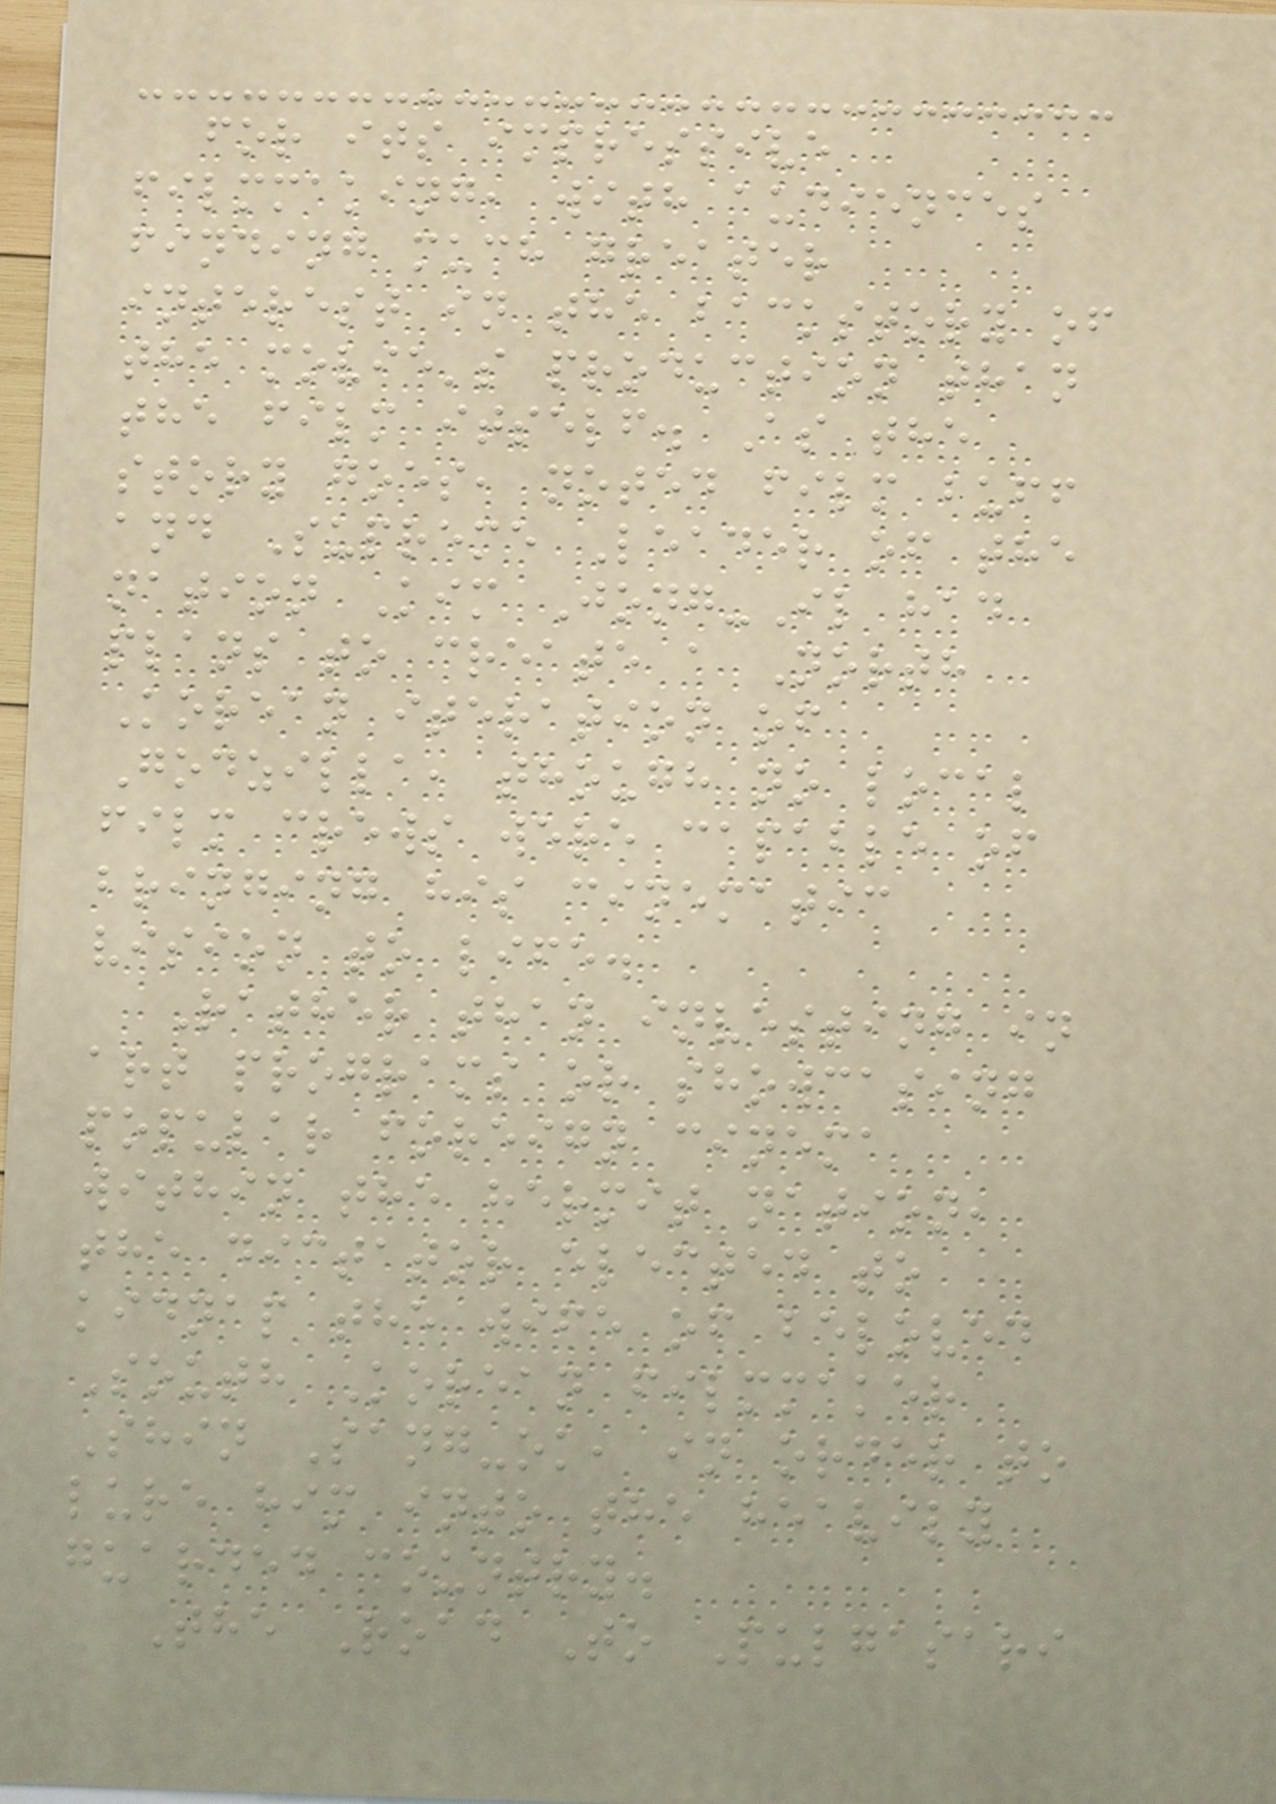for its impressive
filmmaking, with audiences
finding much greater
interest in the backstory of
the movie's production than
the film itself. As the
story goes, noted film buff
and Supreme Leader of the
nation Kim Jong-Il had
plans to create a North
Korean iteration of
Godzilla, though no local
film crews were capable of
bringing his cinematic
vision to life.
Rather than investing in
art programs or showcasing
popular foreign cinema
within the hermit nation,
the dictator elected to
kidnap the wife of beloved
South Korean filmmaker
Shin Sang-ok, in order to
lure him into the heavily
guarded country.
The Road To Pulgasari
